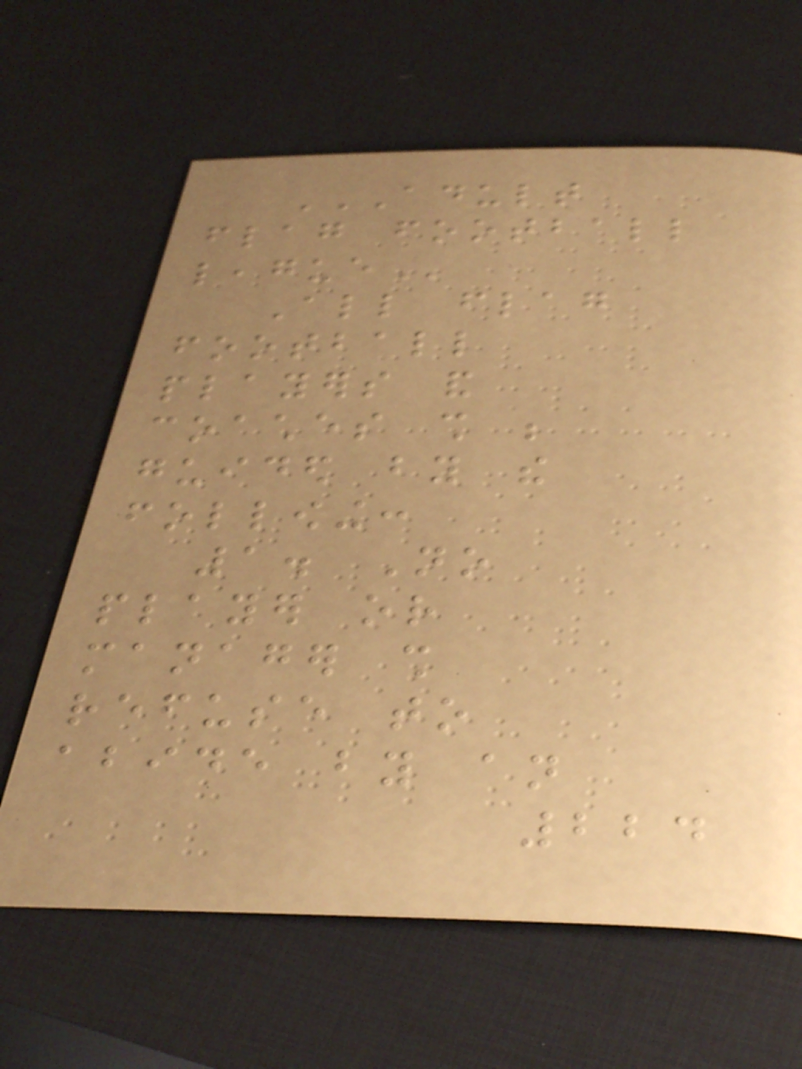ADULT
FLAG FOOTBALL
LEAGUE
All flag
football
players and
coaches shall be
guided by the
following:
1. No
player or
manager shall
refuse to
abide by an
224
